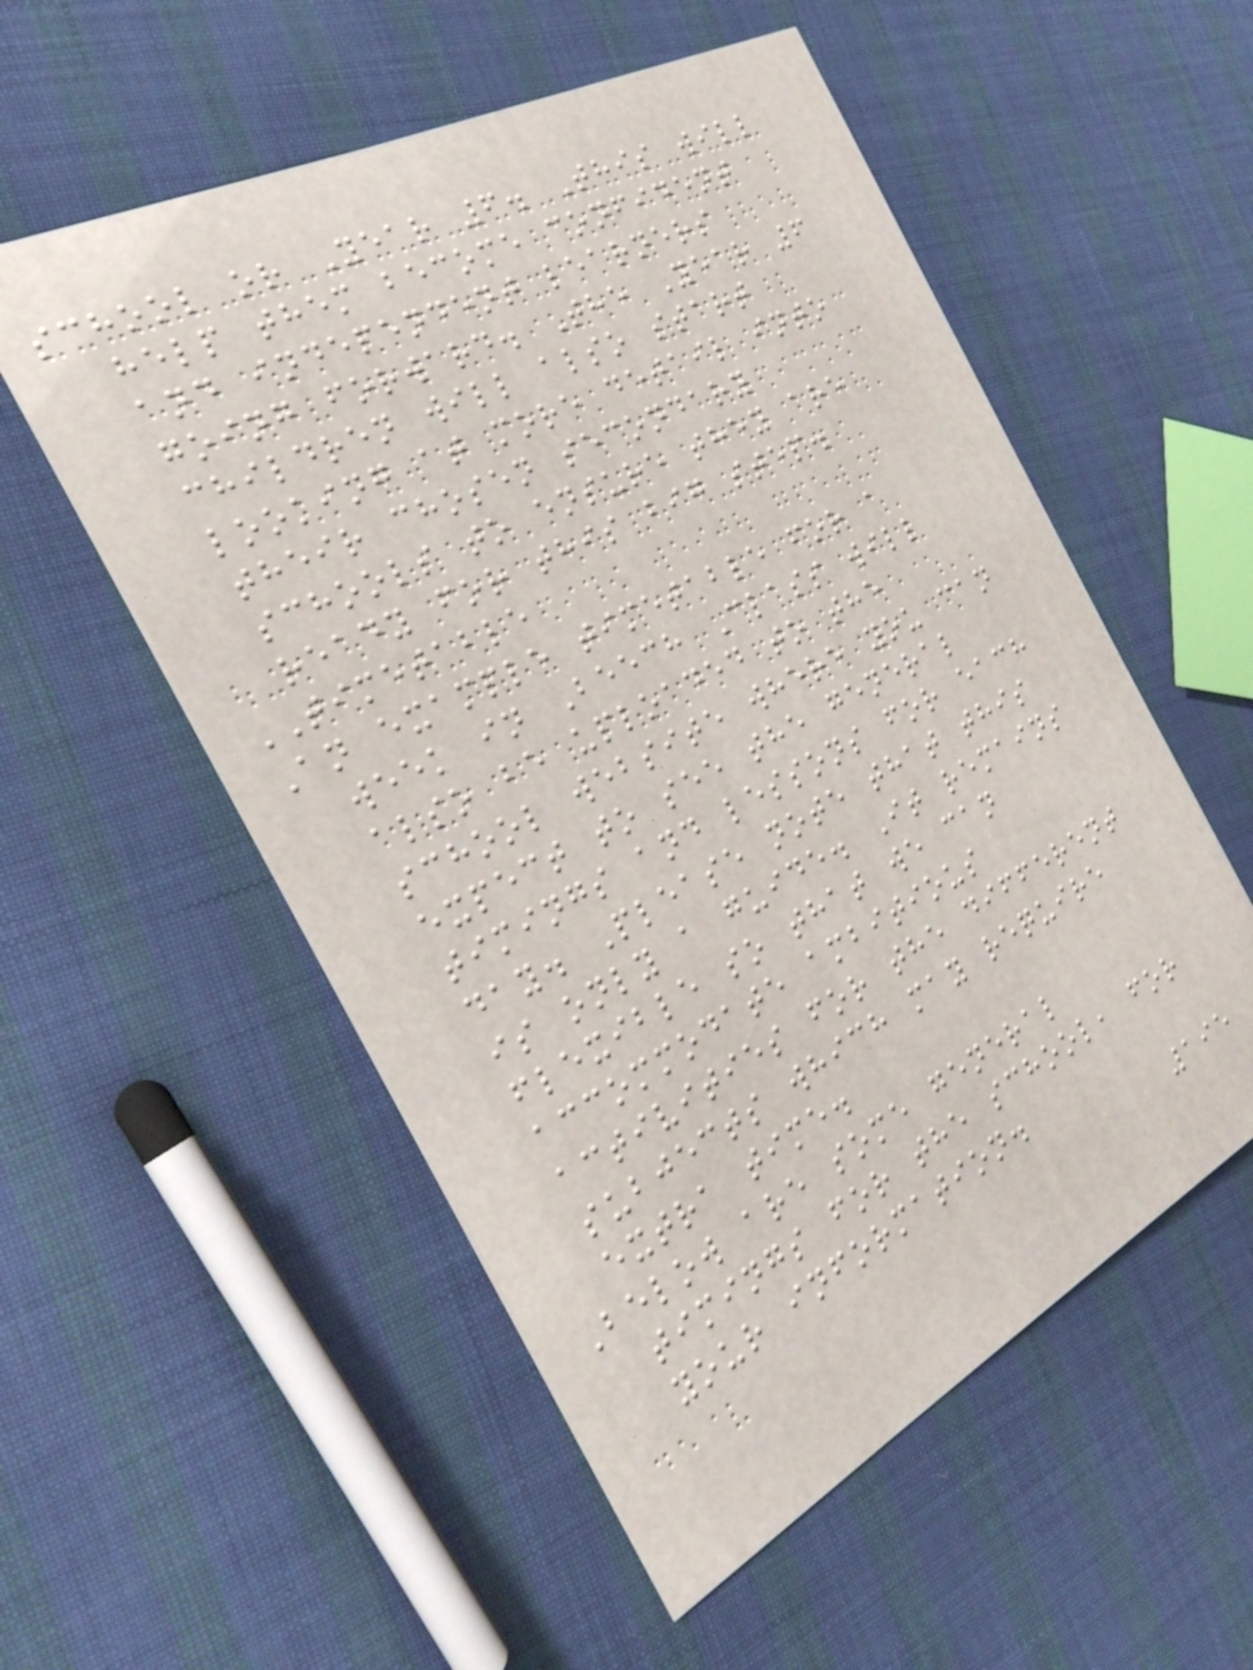school or Year 6. This will
help them become confident
and independent learners
going forward. The Year 6
children will also start
looking at more detail into
their chosen secondary
schools to ensure they are
ready for this big step.
TIMETABLE
An example timetable for a
week in Beech Class will
also be uploaded to the
school website where you can
expect to see the general
timings and lessons for each
day. Please note that this
is only a guide. It remains
flexible so that we can
accommodate ambitious
activities for the different
subjects which may require
extra time.
Below are some general
timings for the school, for
your information.
195
